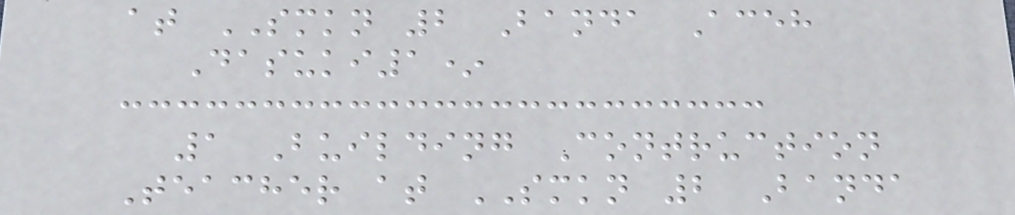at SMKN 2 Banda Aceh
Dasuki1*
1 Building Contruction
Teacher at SMKN 2 Banda
